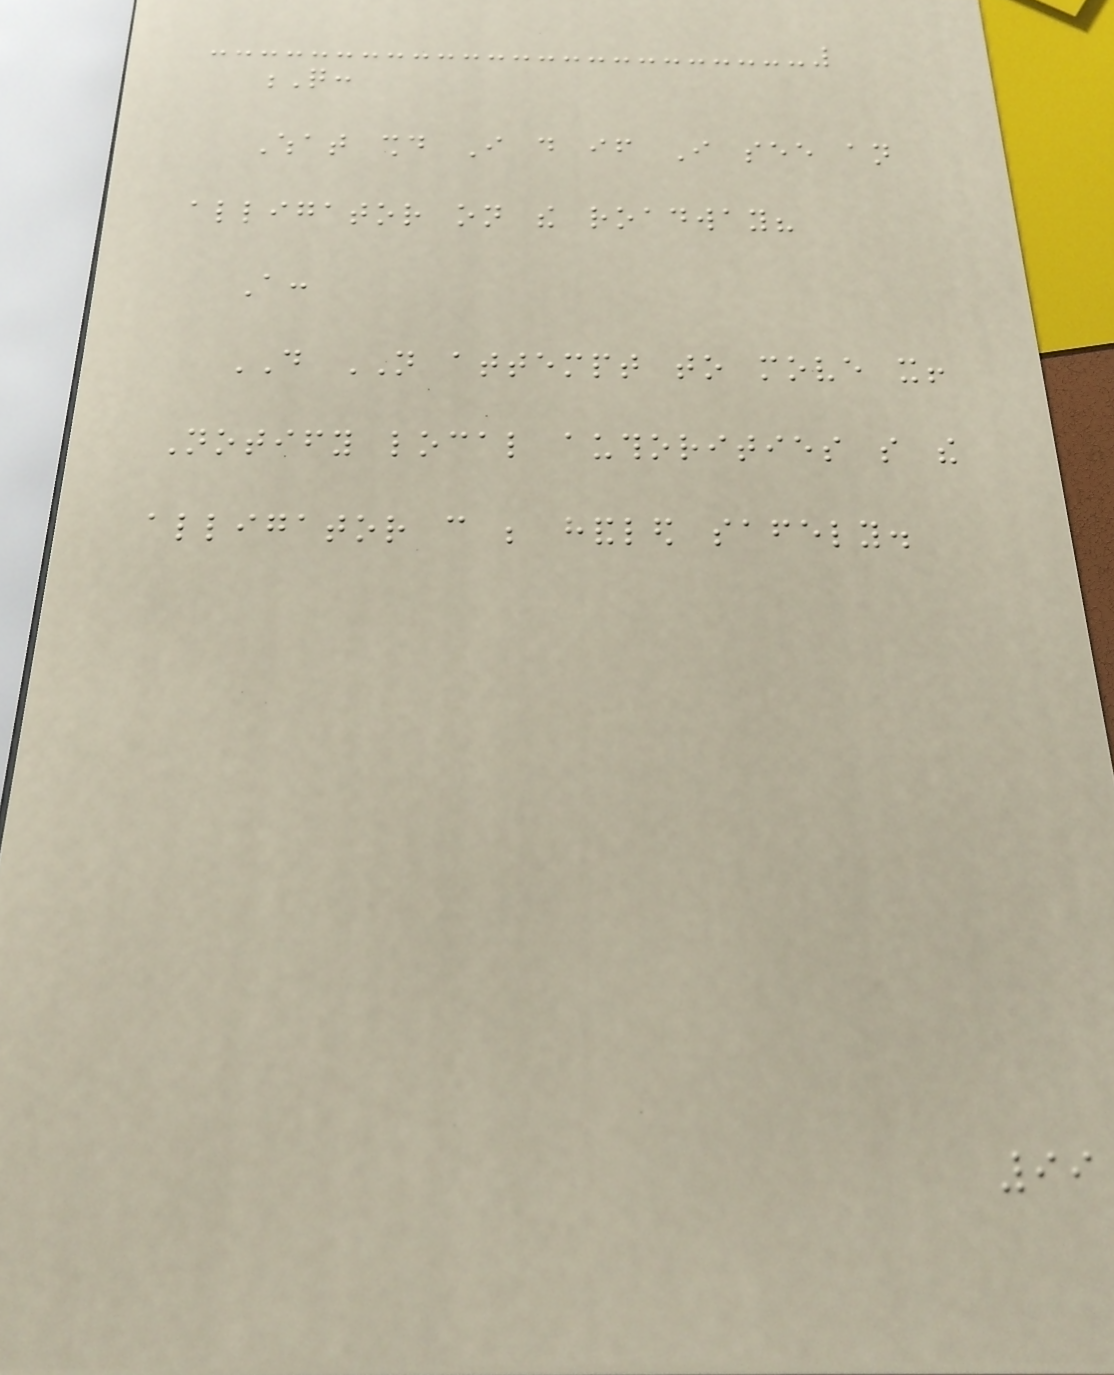Q:
What should I do if I see an
alligator on the roadway?
A:
DO NOT attempt to move it!
Notify local authorities so the
alligator can be handled safely.
99
